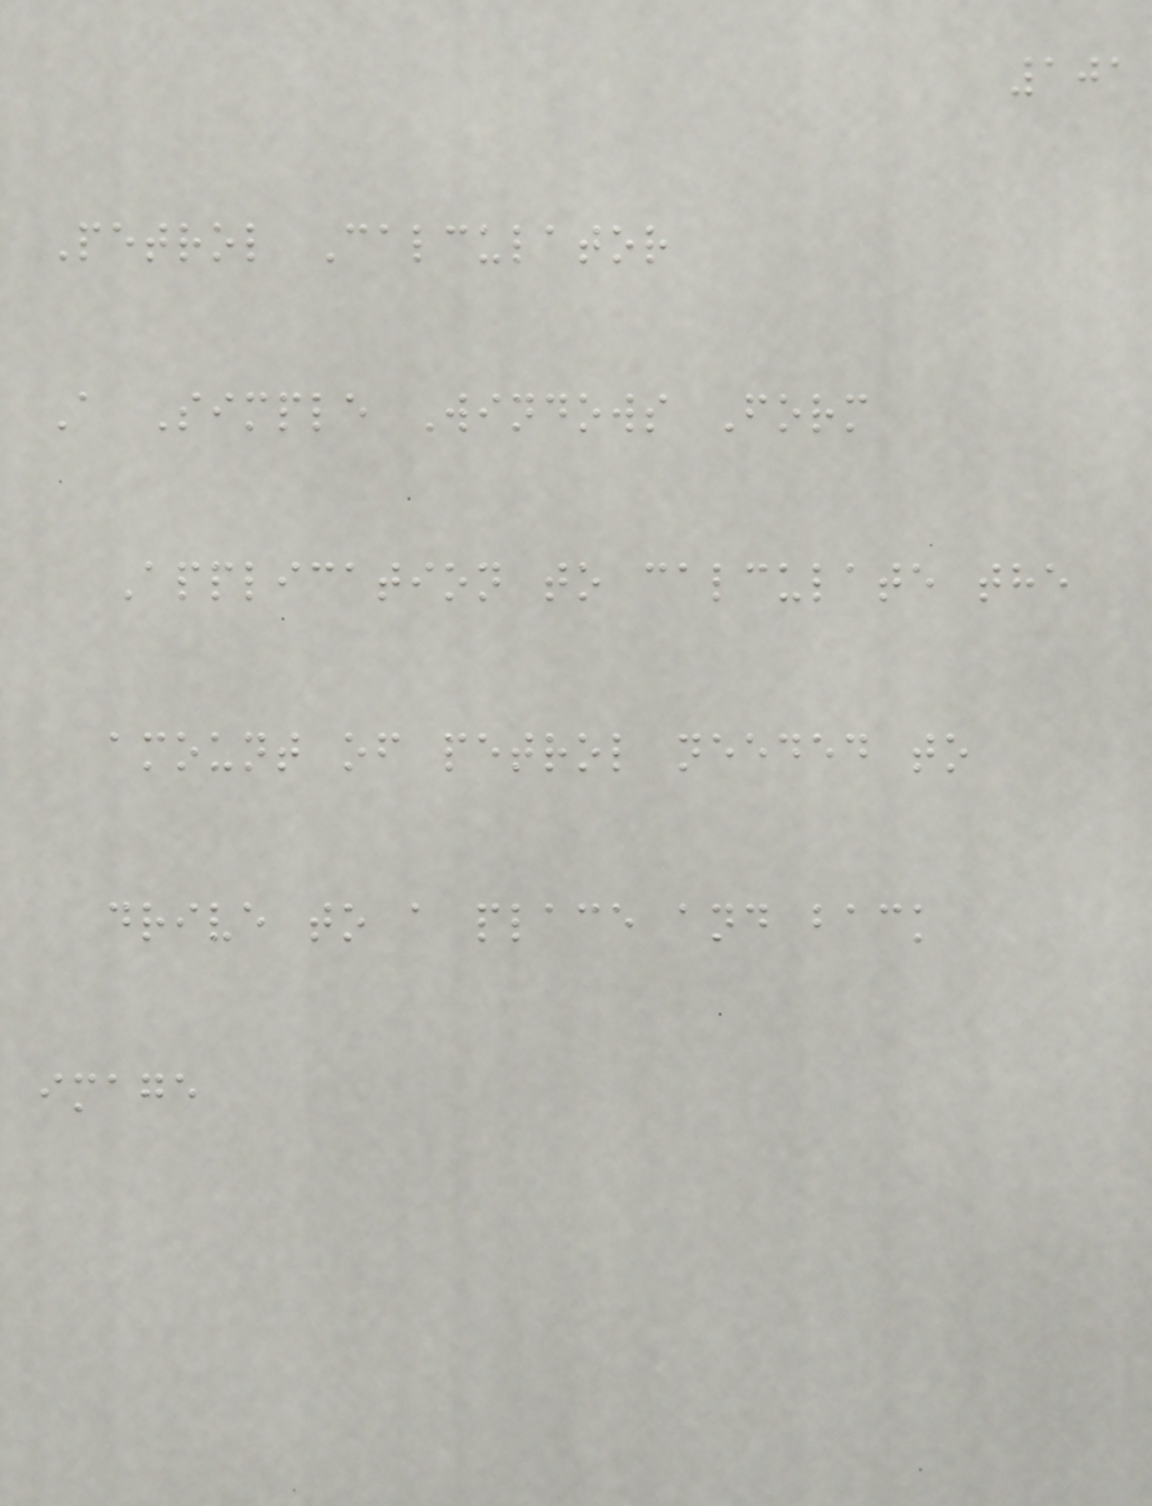101
Petrol Calculator
A Simple Windows Form
Application to calculate the
amount of petrol needed to
drive to a place and back
image
